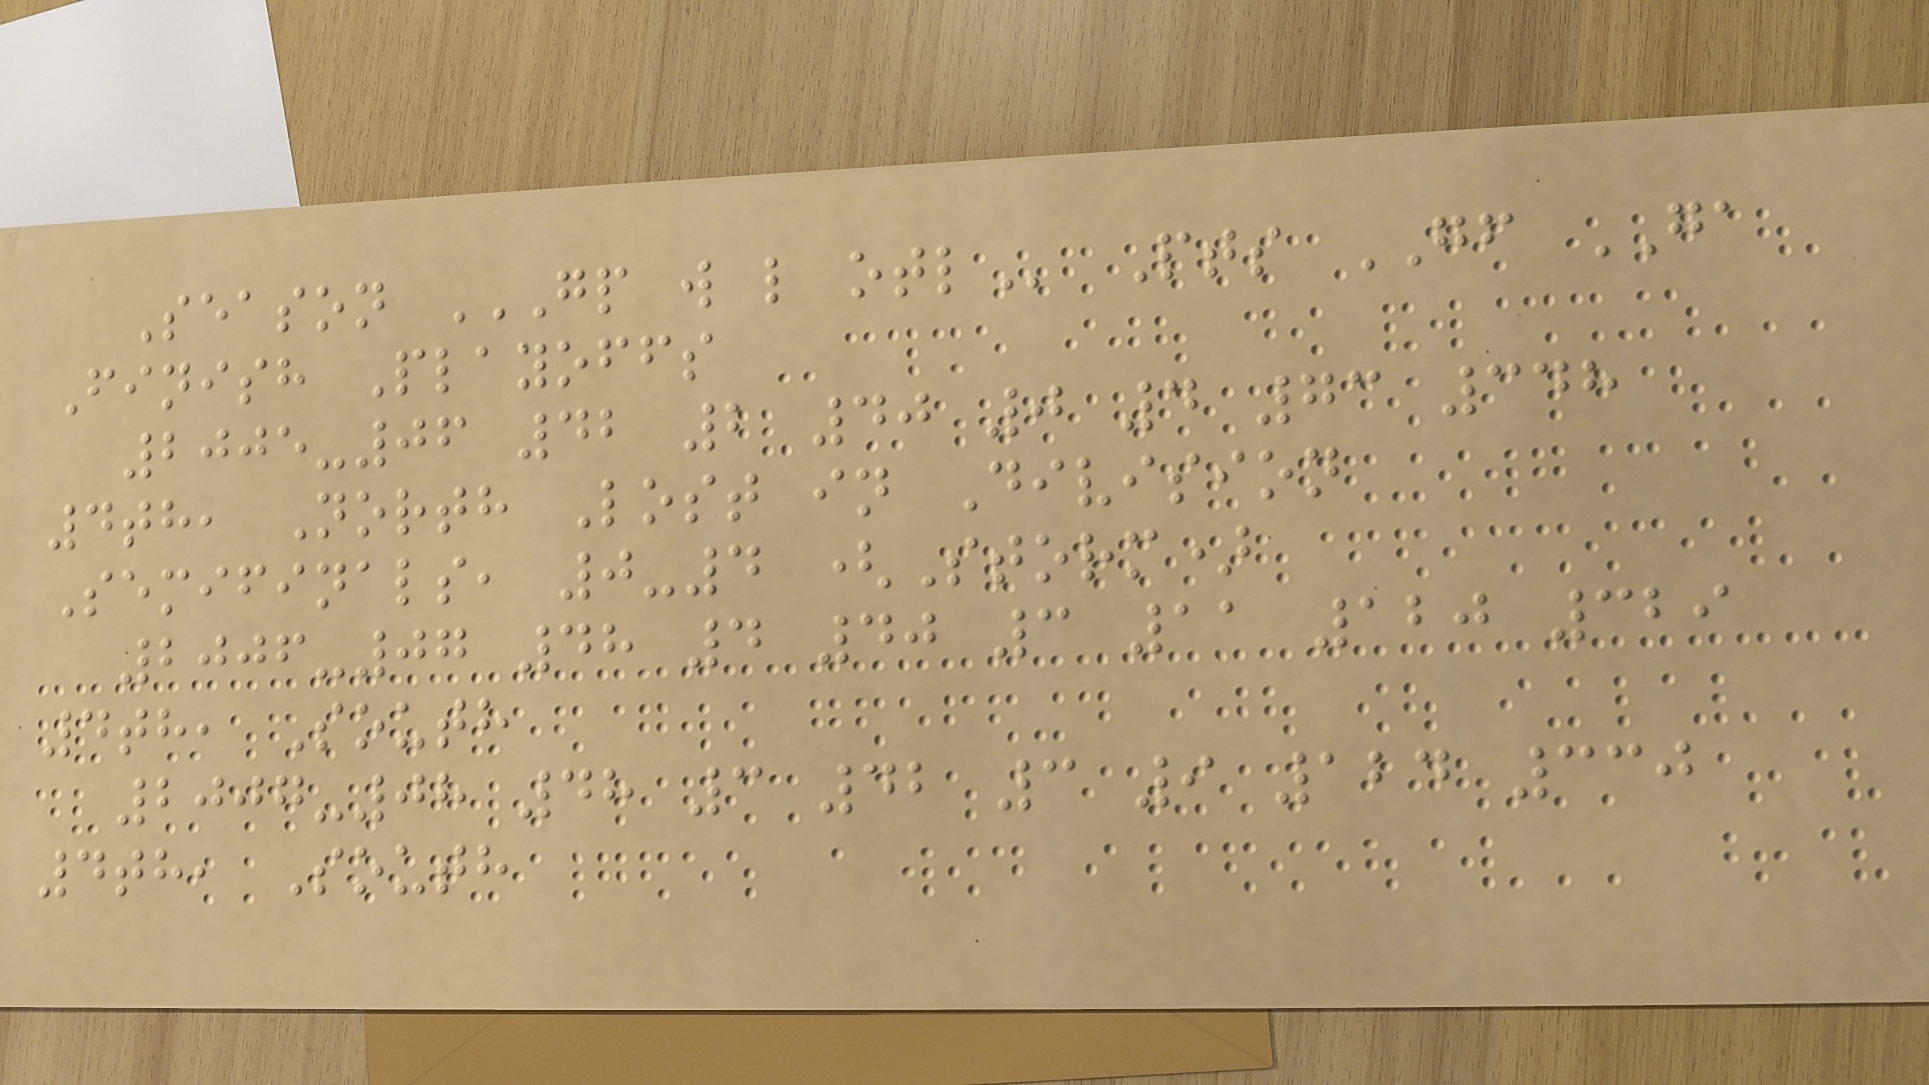Season GP W L OTL Pts GF GA
Finish Playoffs
2005-06 42 2 40 0 4 73 348
4th, North Lost in Division
Semifinals, 0-4 (Storm)
2006-07 48 4 40 3 11 120 329
4th, South
2007-08 48 3 42 3 9 124 330
4th, South
